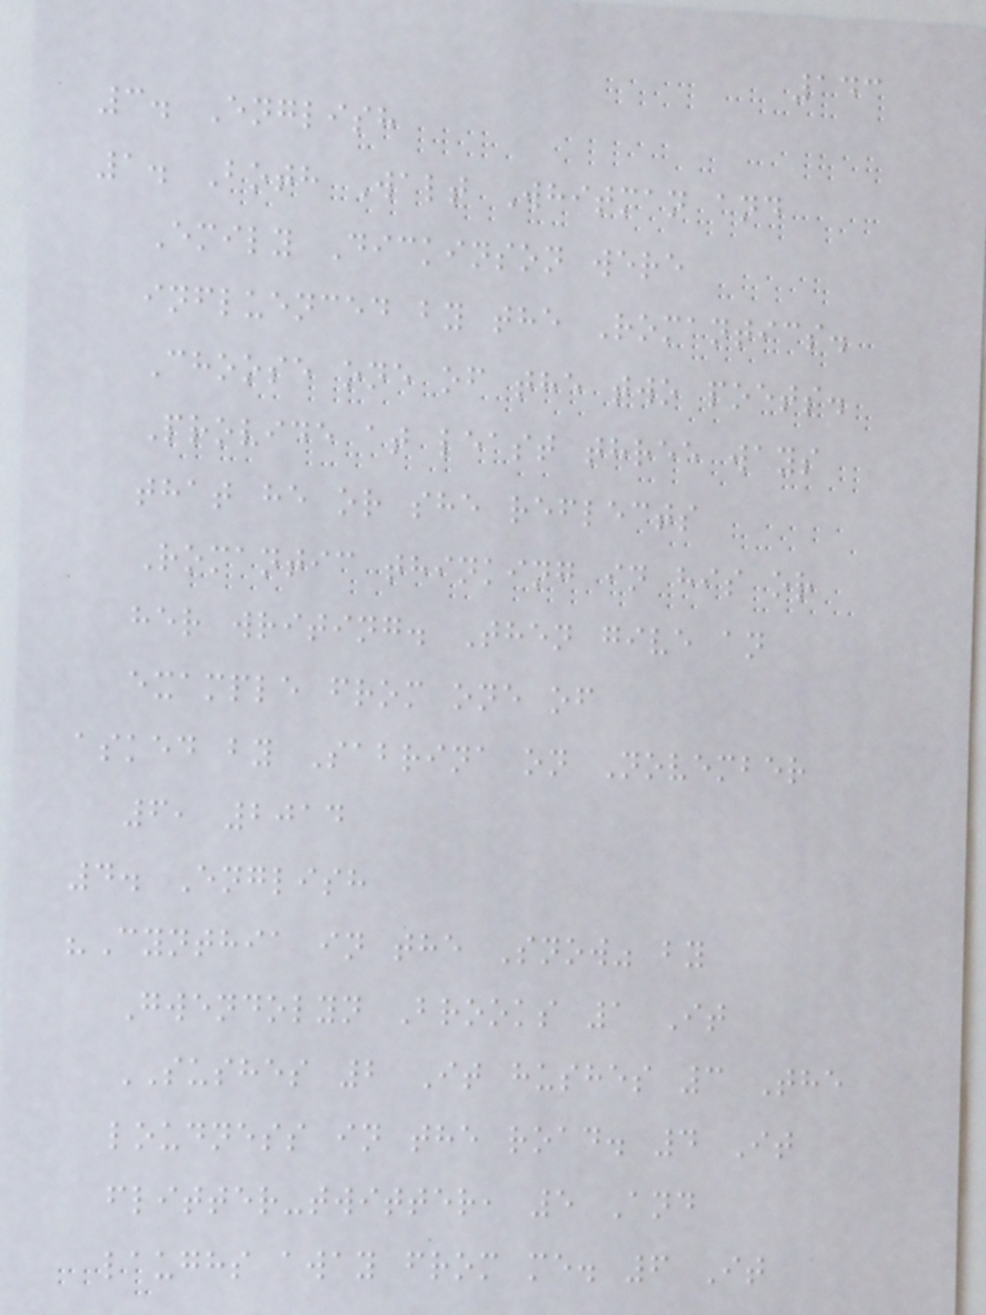143
3. English
1. Both Walt Whitman and
Emily Dickinson were
influenced by the Romantics.
Choose one of the two poets.
Provide at least three ways
that he or she reflects
Romantic thinking in his or
her writing. Then give an
example from one of
asked by Sabrina on November
6, 2014
4. English
"Cynthia in the Snow" by
Gwendolyn Brooks 1 It
SUSHES 2 It hushes 3 The
loudness in the road. 4 It
flitter-twitter, 5 And
laughs away from me. 6 It
